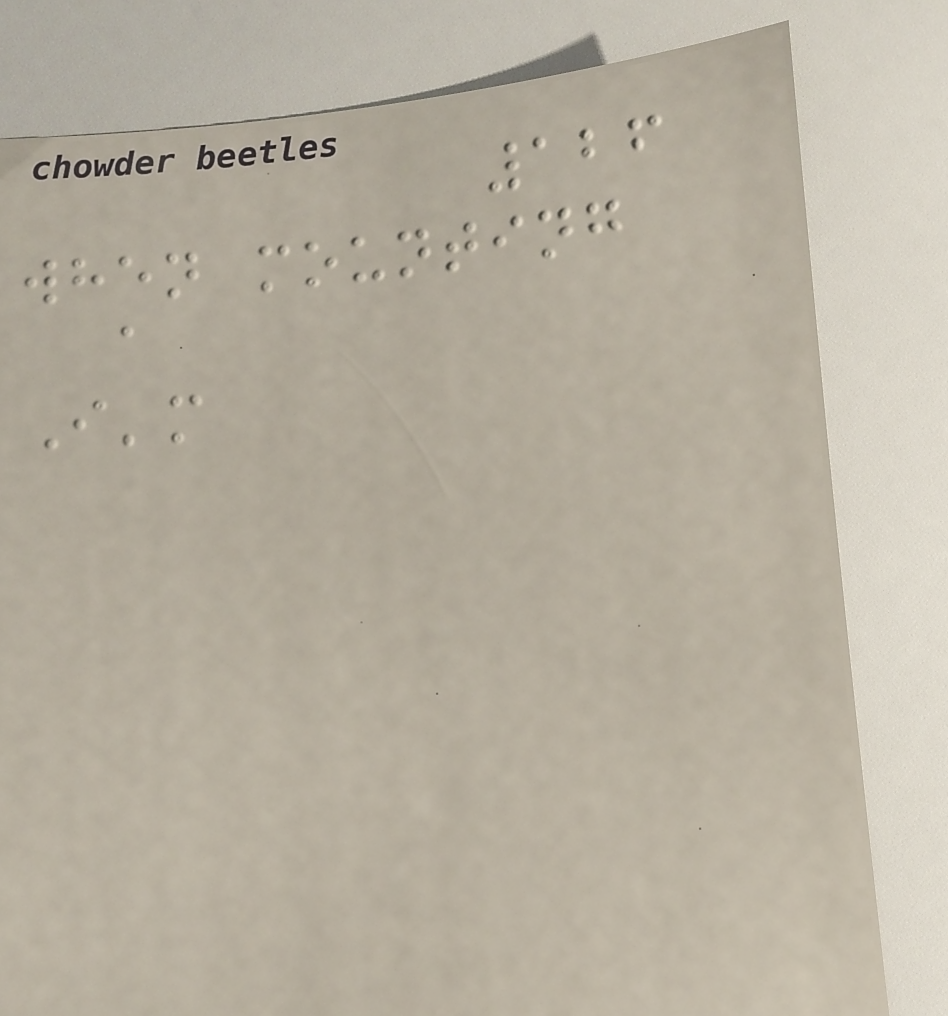126
when mounting
a
I'm
